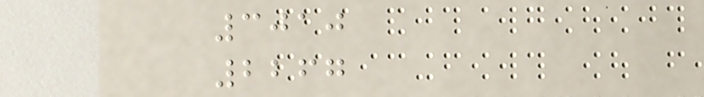3010
2267
